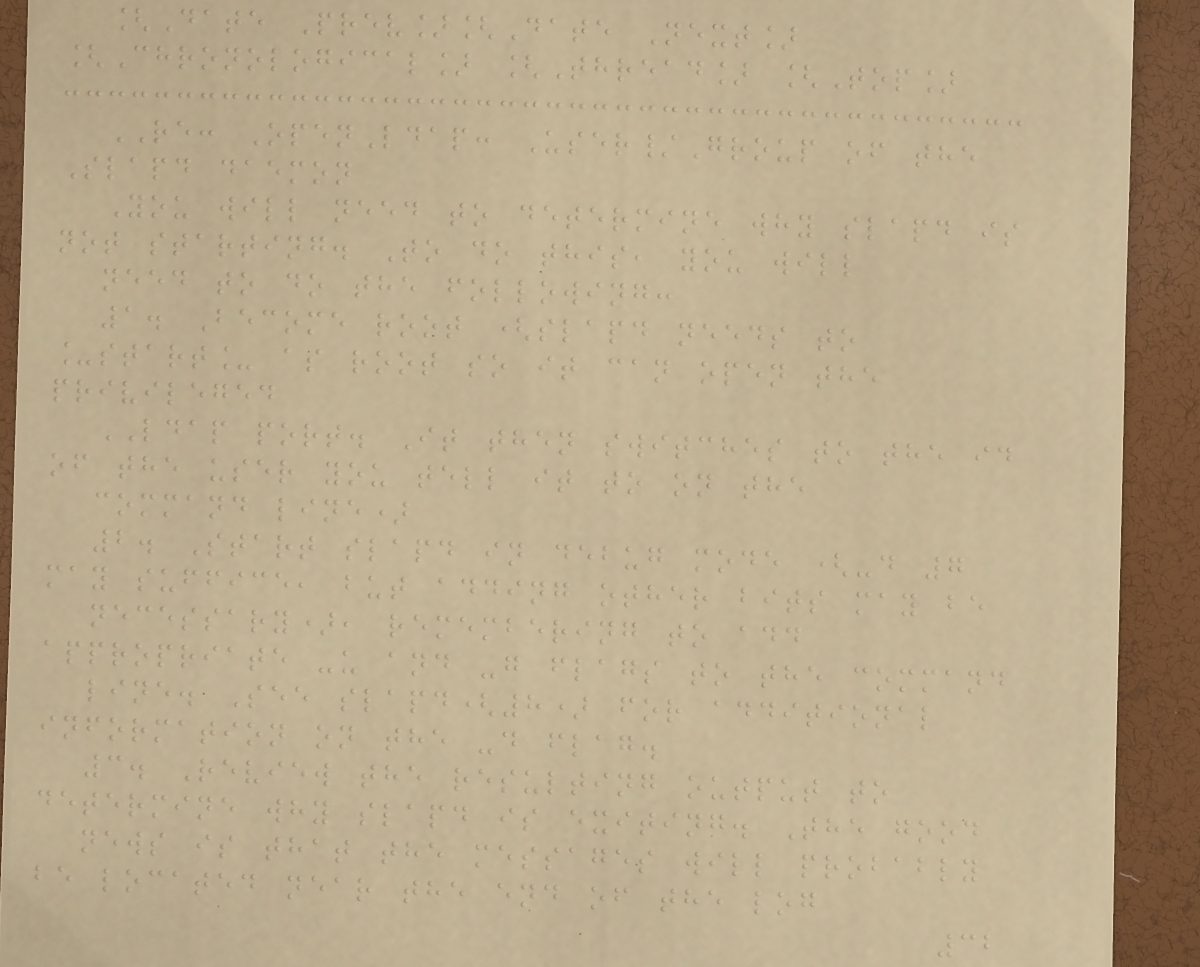[Date Prev][Date Next]
[Chronological] [Thread] [Top]
RE: OpenLdap: User/Group of the
Slapd daemon
You will need to determine why slapd is
not starting. To do this, you will
need to do the following:
1. Become root (slapd needs to
_start_ as root so it can open the
privileged
LDAP port. It then switches to the id
of the user you tell it to on the
command line)
2. Start slapd in debug mode (-d 7
may suffice, but adding other bits may be
necessary), remembering to add
appropriate -u and -g flags to the command
line. See slapd(8) for additional
information on the -d flag.
3. Review the resulting output to
determine why slapd is exiting. The good
news is that the messages will probably
be located near the end of the log
32
